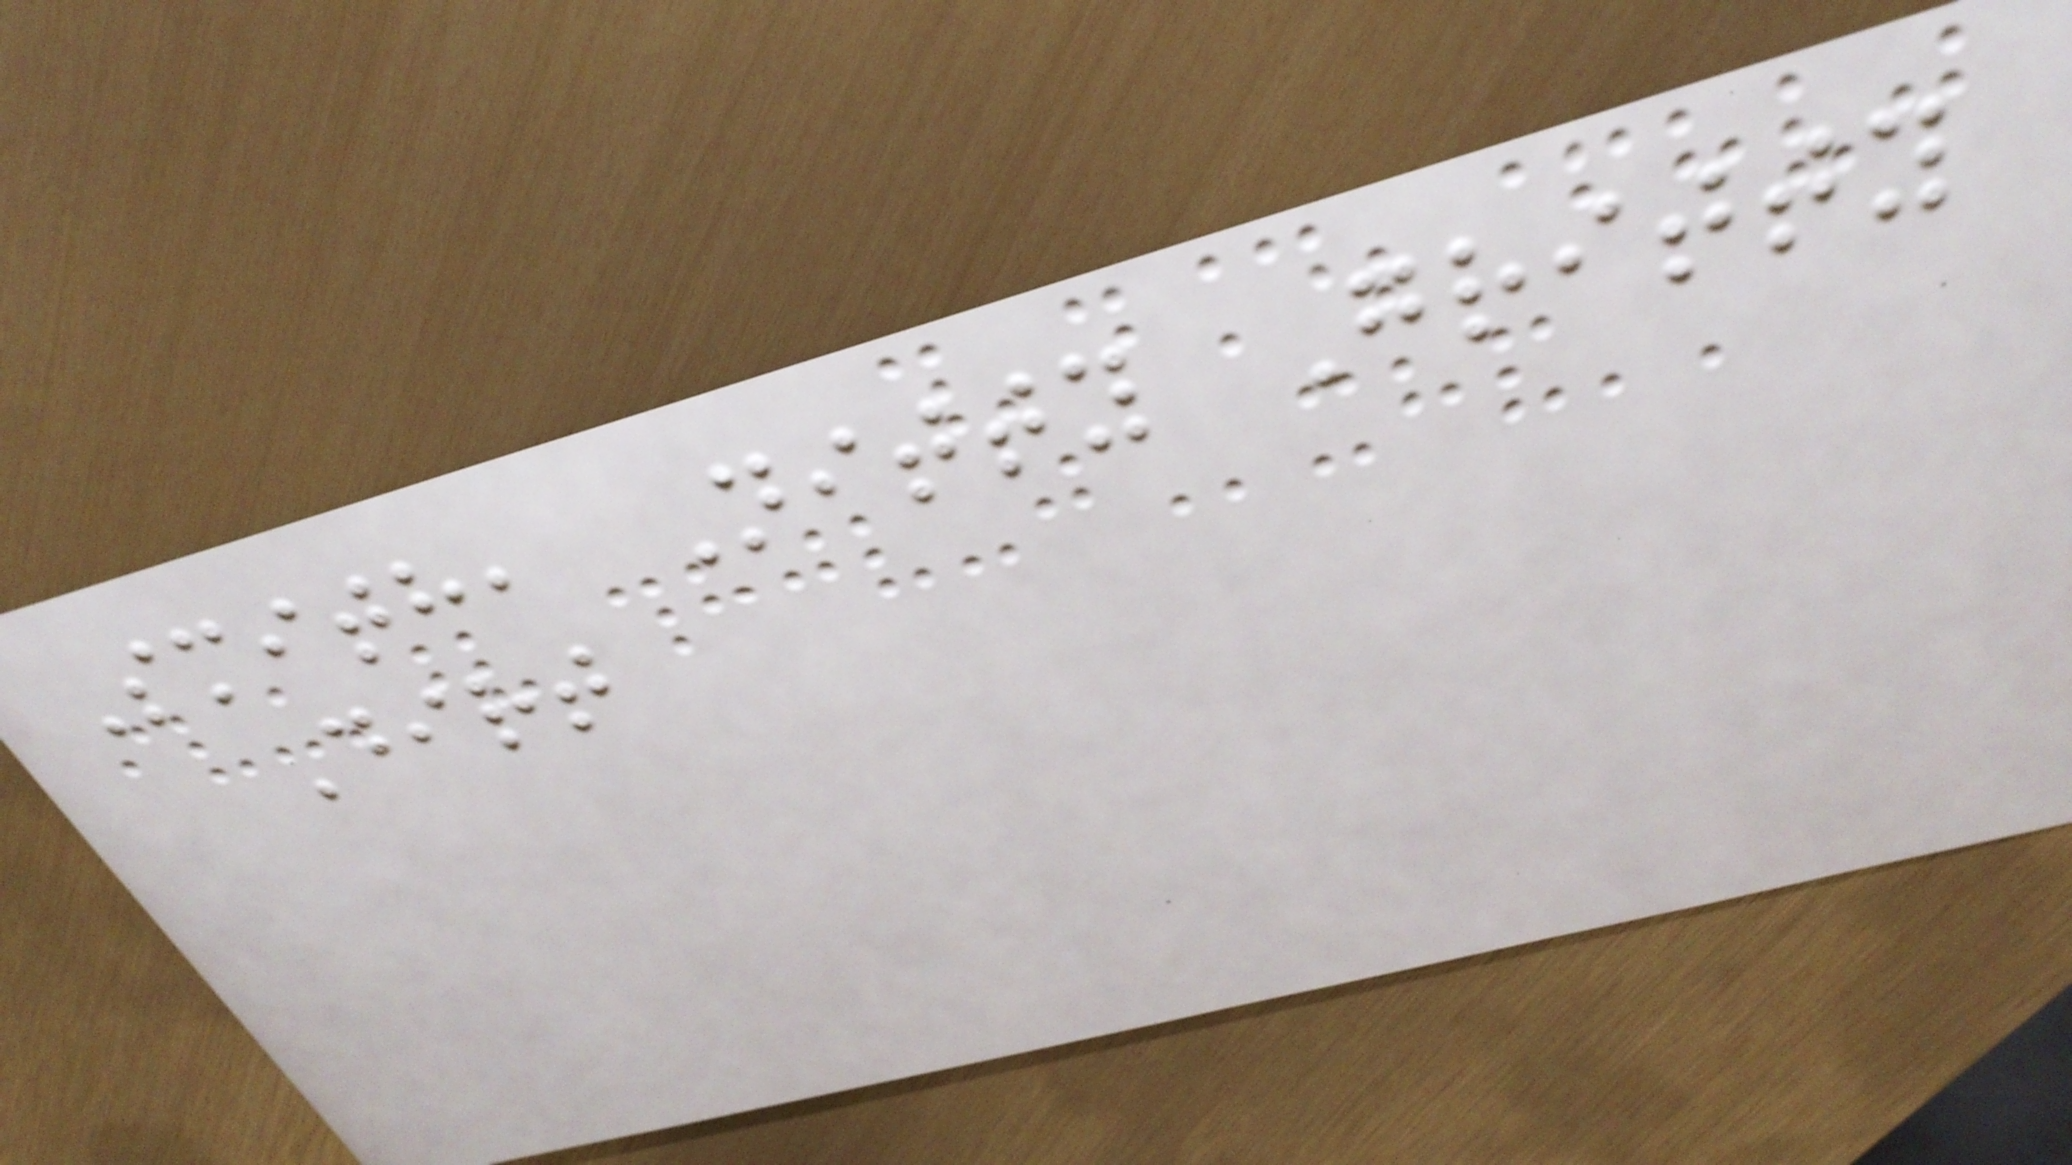Smith, Nitty Gritty
Dirt
